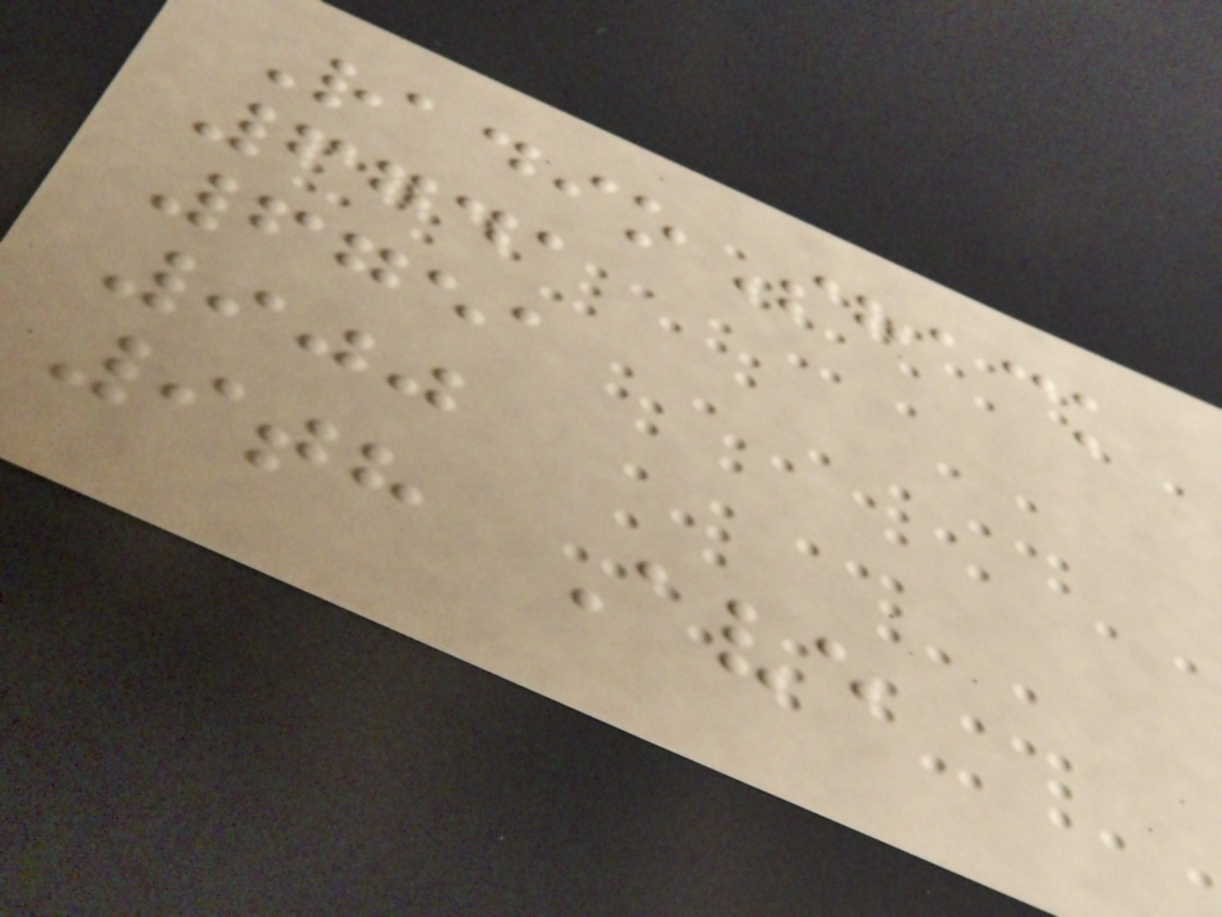RadioShack
6741
6751
900
9th Ave
